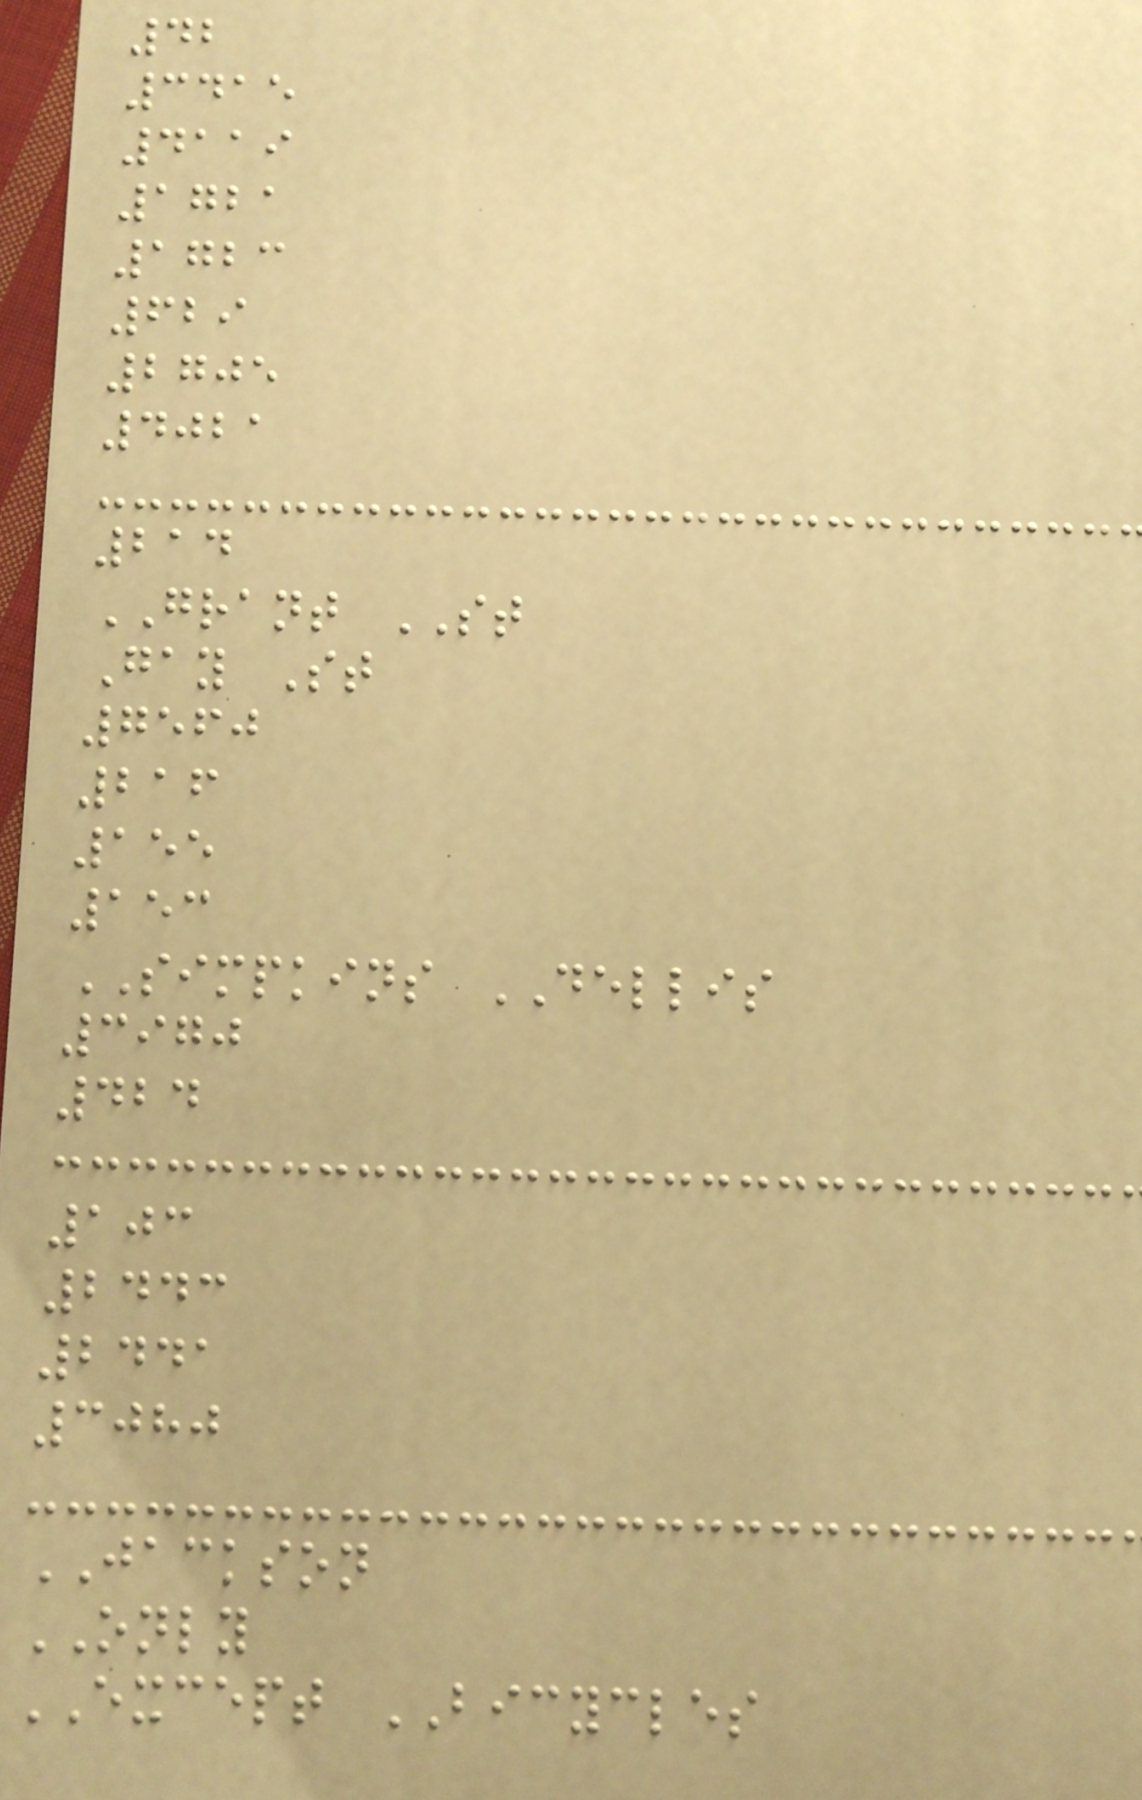42
3415
4119
1721
1723
629
2705
4021
214
GRANT ST
Gay St
7560
216
155
153
SIMPKINS DELLIS
3970
424
103
2443
2441
3080
JACKSON
ONLY
EXCEPT BICYCLES
